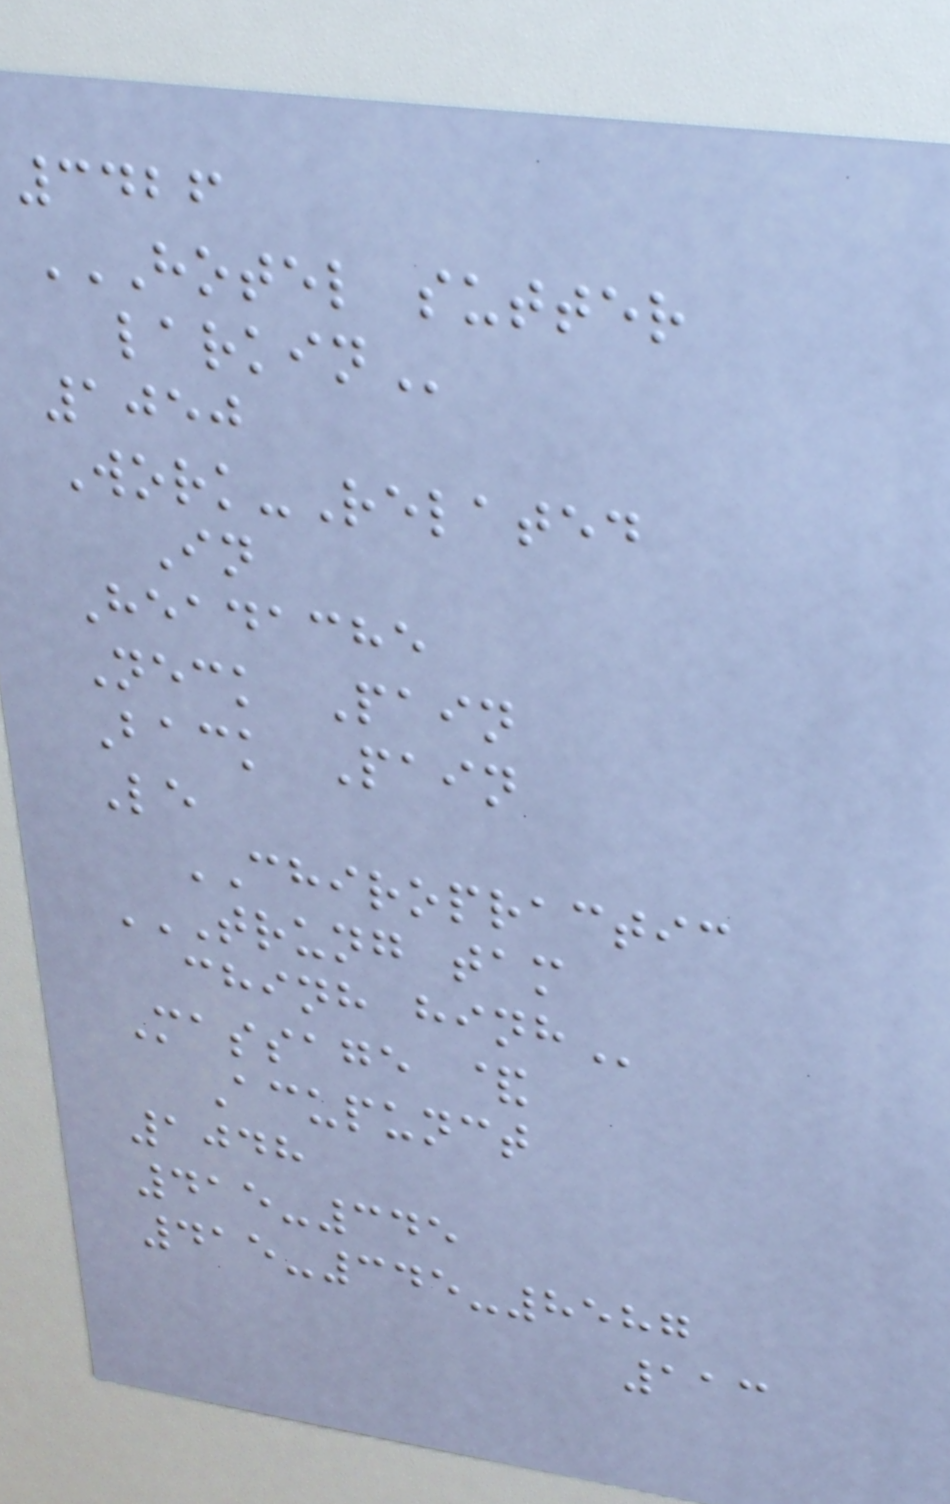3426
HOTEL SUTTER
LARKIN
1050
Work-Related
In
Headache
Neck Pain
Back Pain
Le
CHIROPRACTIC
TRUNG TAM
CHINH HINH
Massage &
Acupunct
1048
415-345
415-345-8587
113
